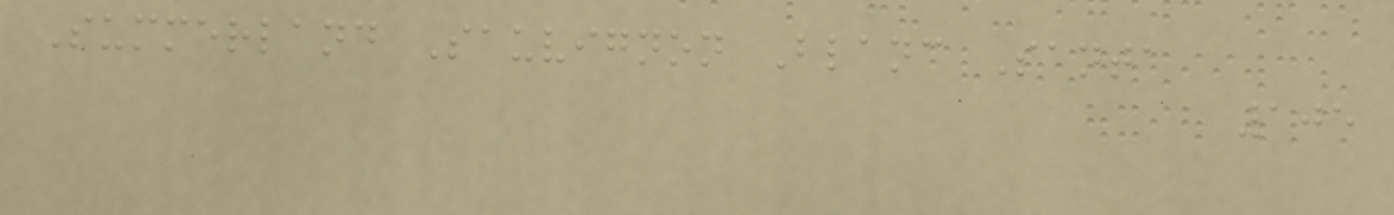Summerland Sauvignon Blanc Santa
105
